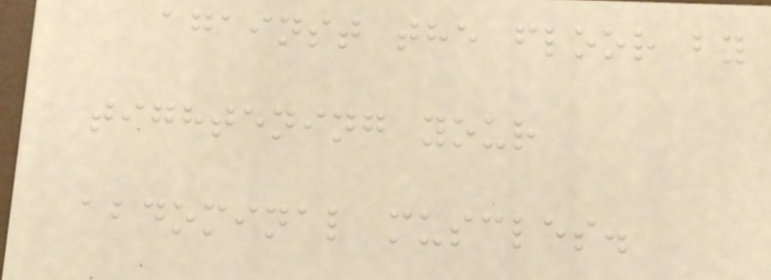against the floor by
tightening your
abdominal muscles.
